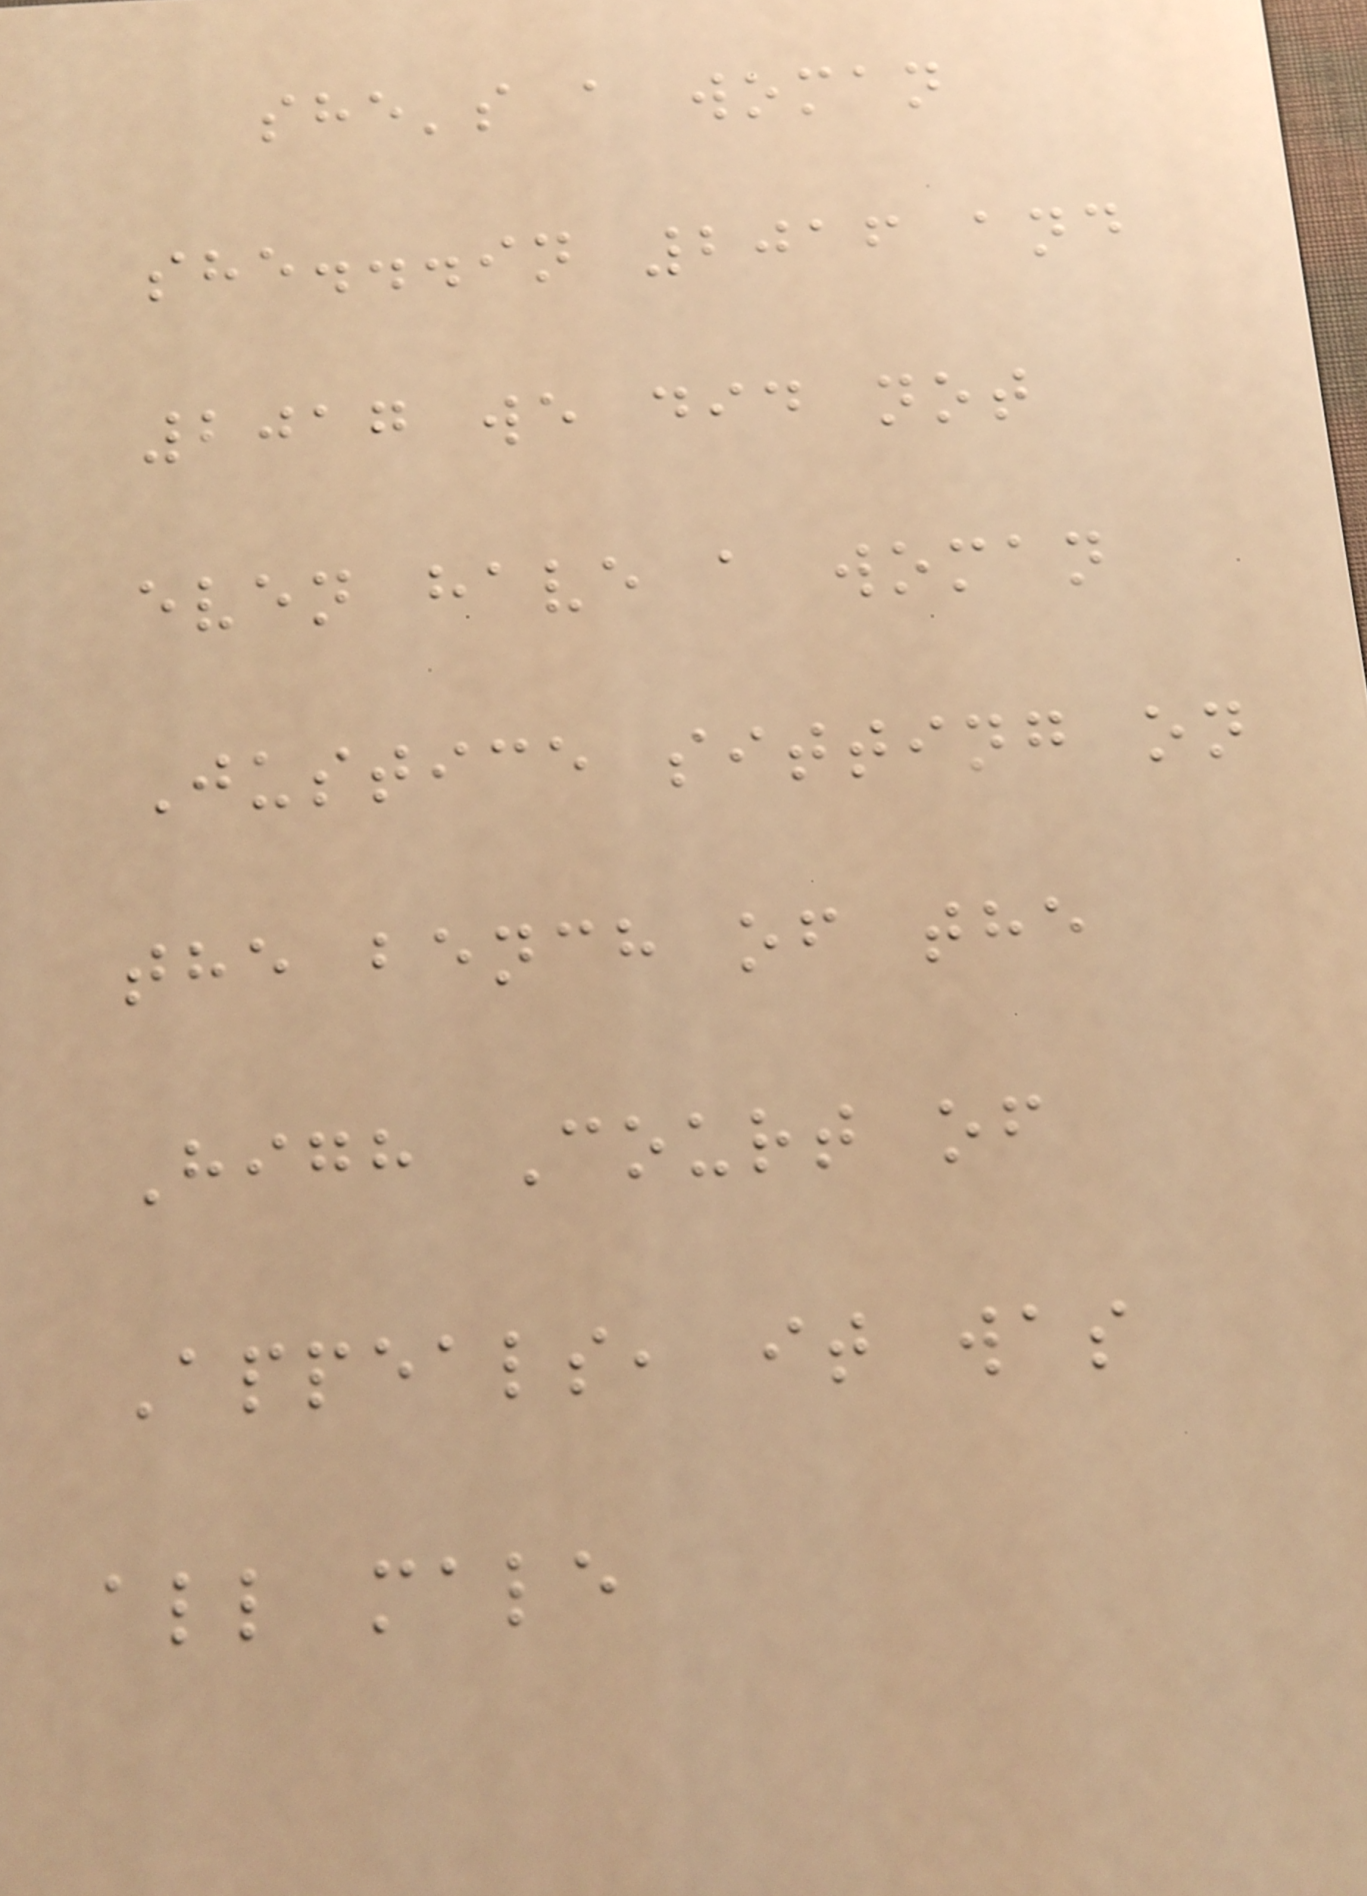she's a woman
she...in 2016 and
2017 we did not
even have a woman
Justice sitting on
the bench of the
High Court of
Appeals, it was
all male
